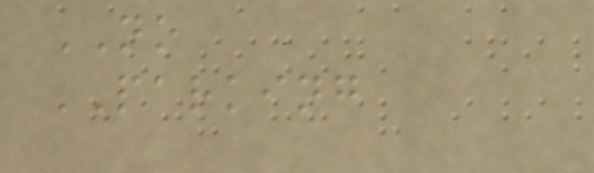NO
PARKING
